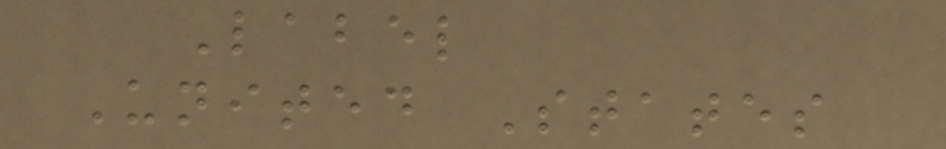Label
United States
